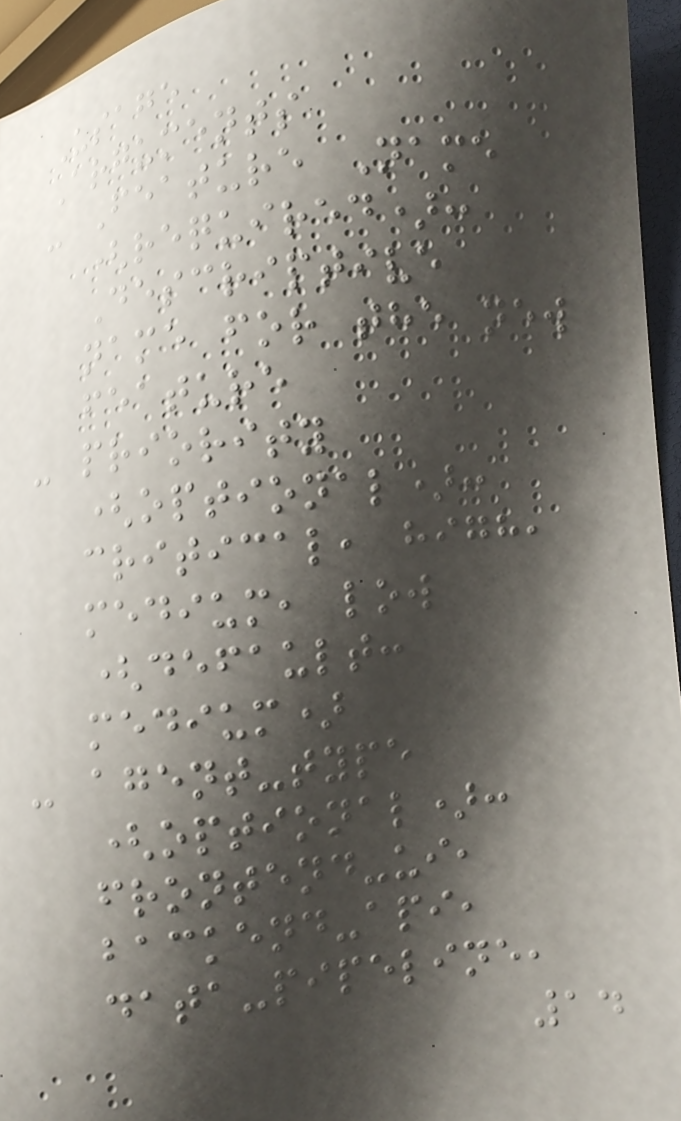Usage
Arguments
- Feature Name
(required):
Descriptive
name for the new
feature
- priority
(optional):
critical, high,
medium, low
(default:
medium)
- agent-type
(optional):
frontend-ui,
backend-api,
data-pipeline,
14
